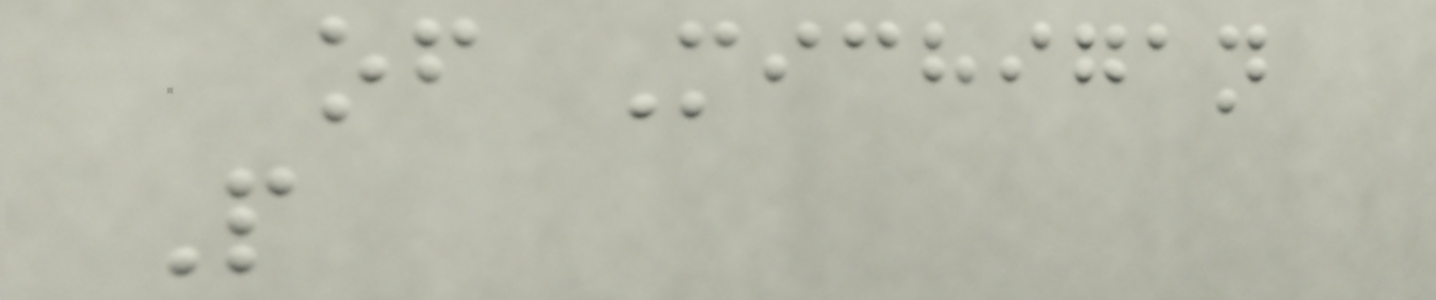of Michigan
P
